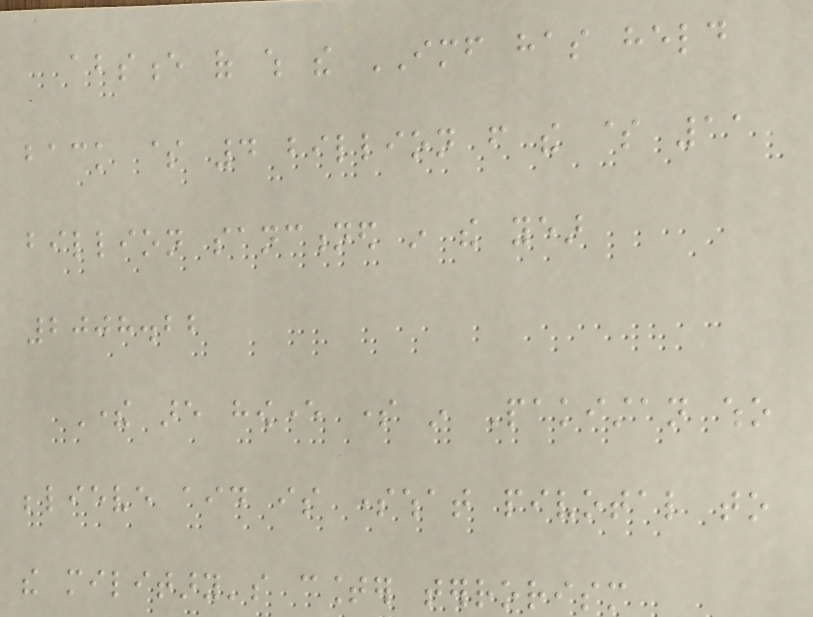absence of which the IMF has held
back $ 4 billion from the $ 11
billion sanctioned in the year
2008.22
There are however some in Pakistan who
believe aid is somewhat pivotal to
the military's counter terrorism
